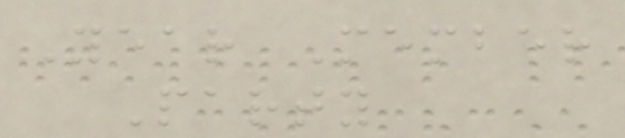Year Member
Party
